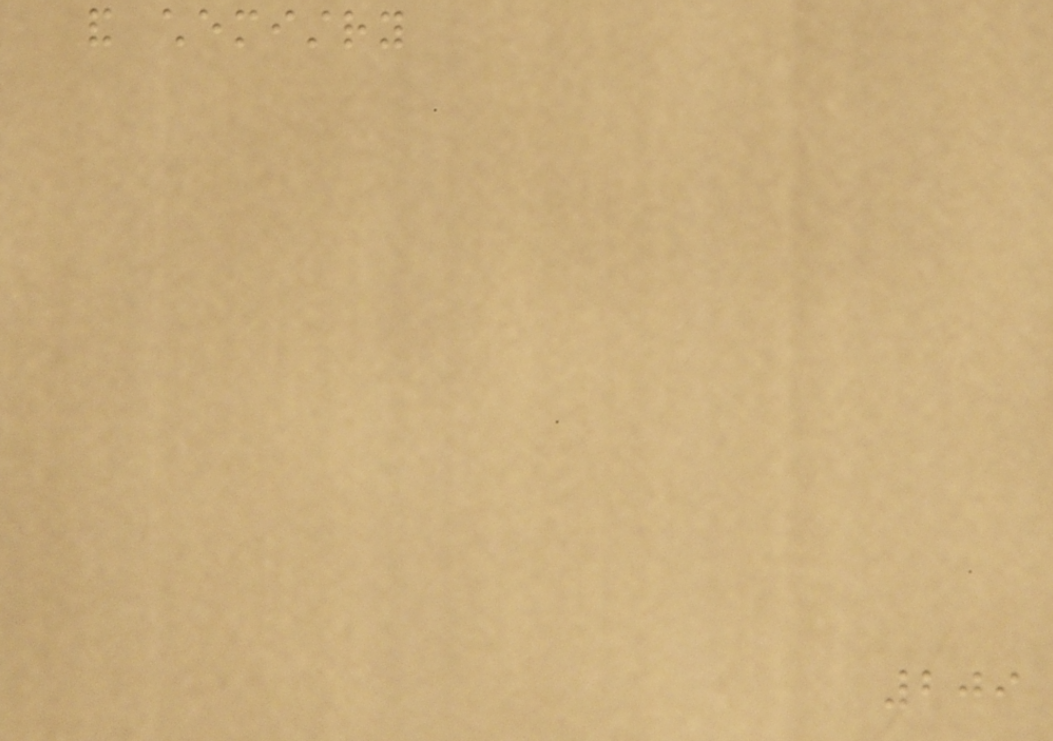and chemistry
209
